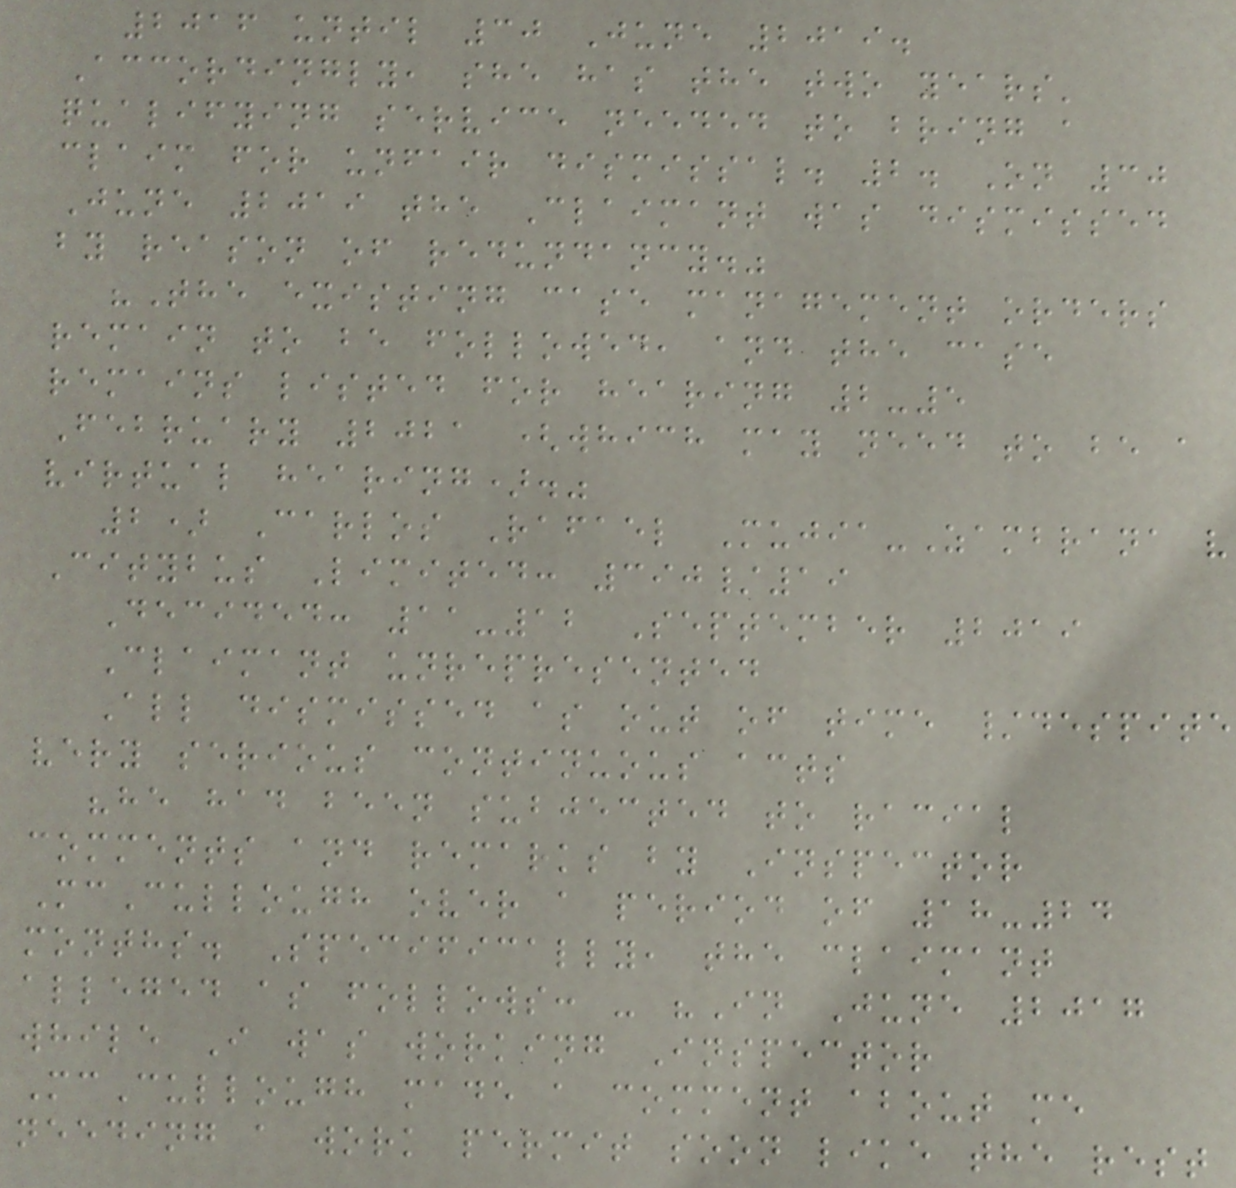2016 until 30 June 2019.
Accordingly, she has the two years'
qualifying service needed to bring a
claim for unfair dismissal. 2. On 30
June 2019 the Claimant was dismissed
by reason of redundancy."
"The existing case management orders
remain to be followed, and the case
remains listed for hearing 2-5
February 2021 (which may need to be a
virtual hearing)."
2) Carlos Rafael Mujia-Zambrana v
Citybus Limited: 390/19
Decided: 11-12 September 2019
Claimant unrepresented
All dismissed as out of time /despite
very serious continuous acts
"he had been subjected to racial
comments and remarks by Inspector
McCullough over a period of 18-24
months. Specifically, the claimant
alleged as follows: - "In June 2017
while I was working Inspector
McCullough made a comment about me
needing a work permit soon like the rest
